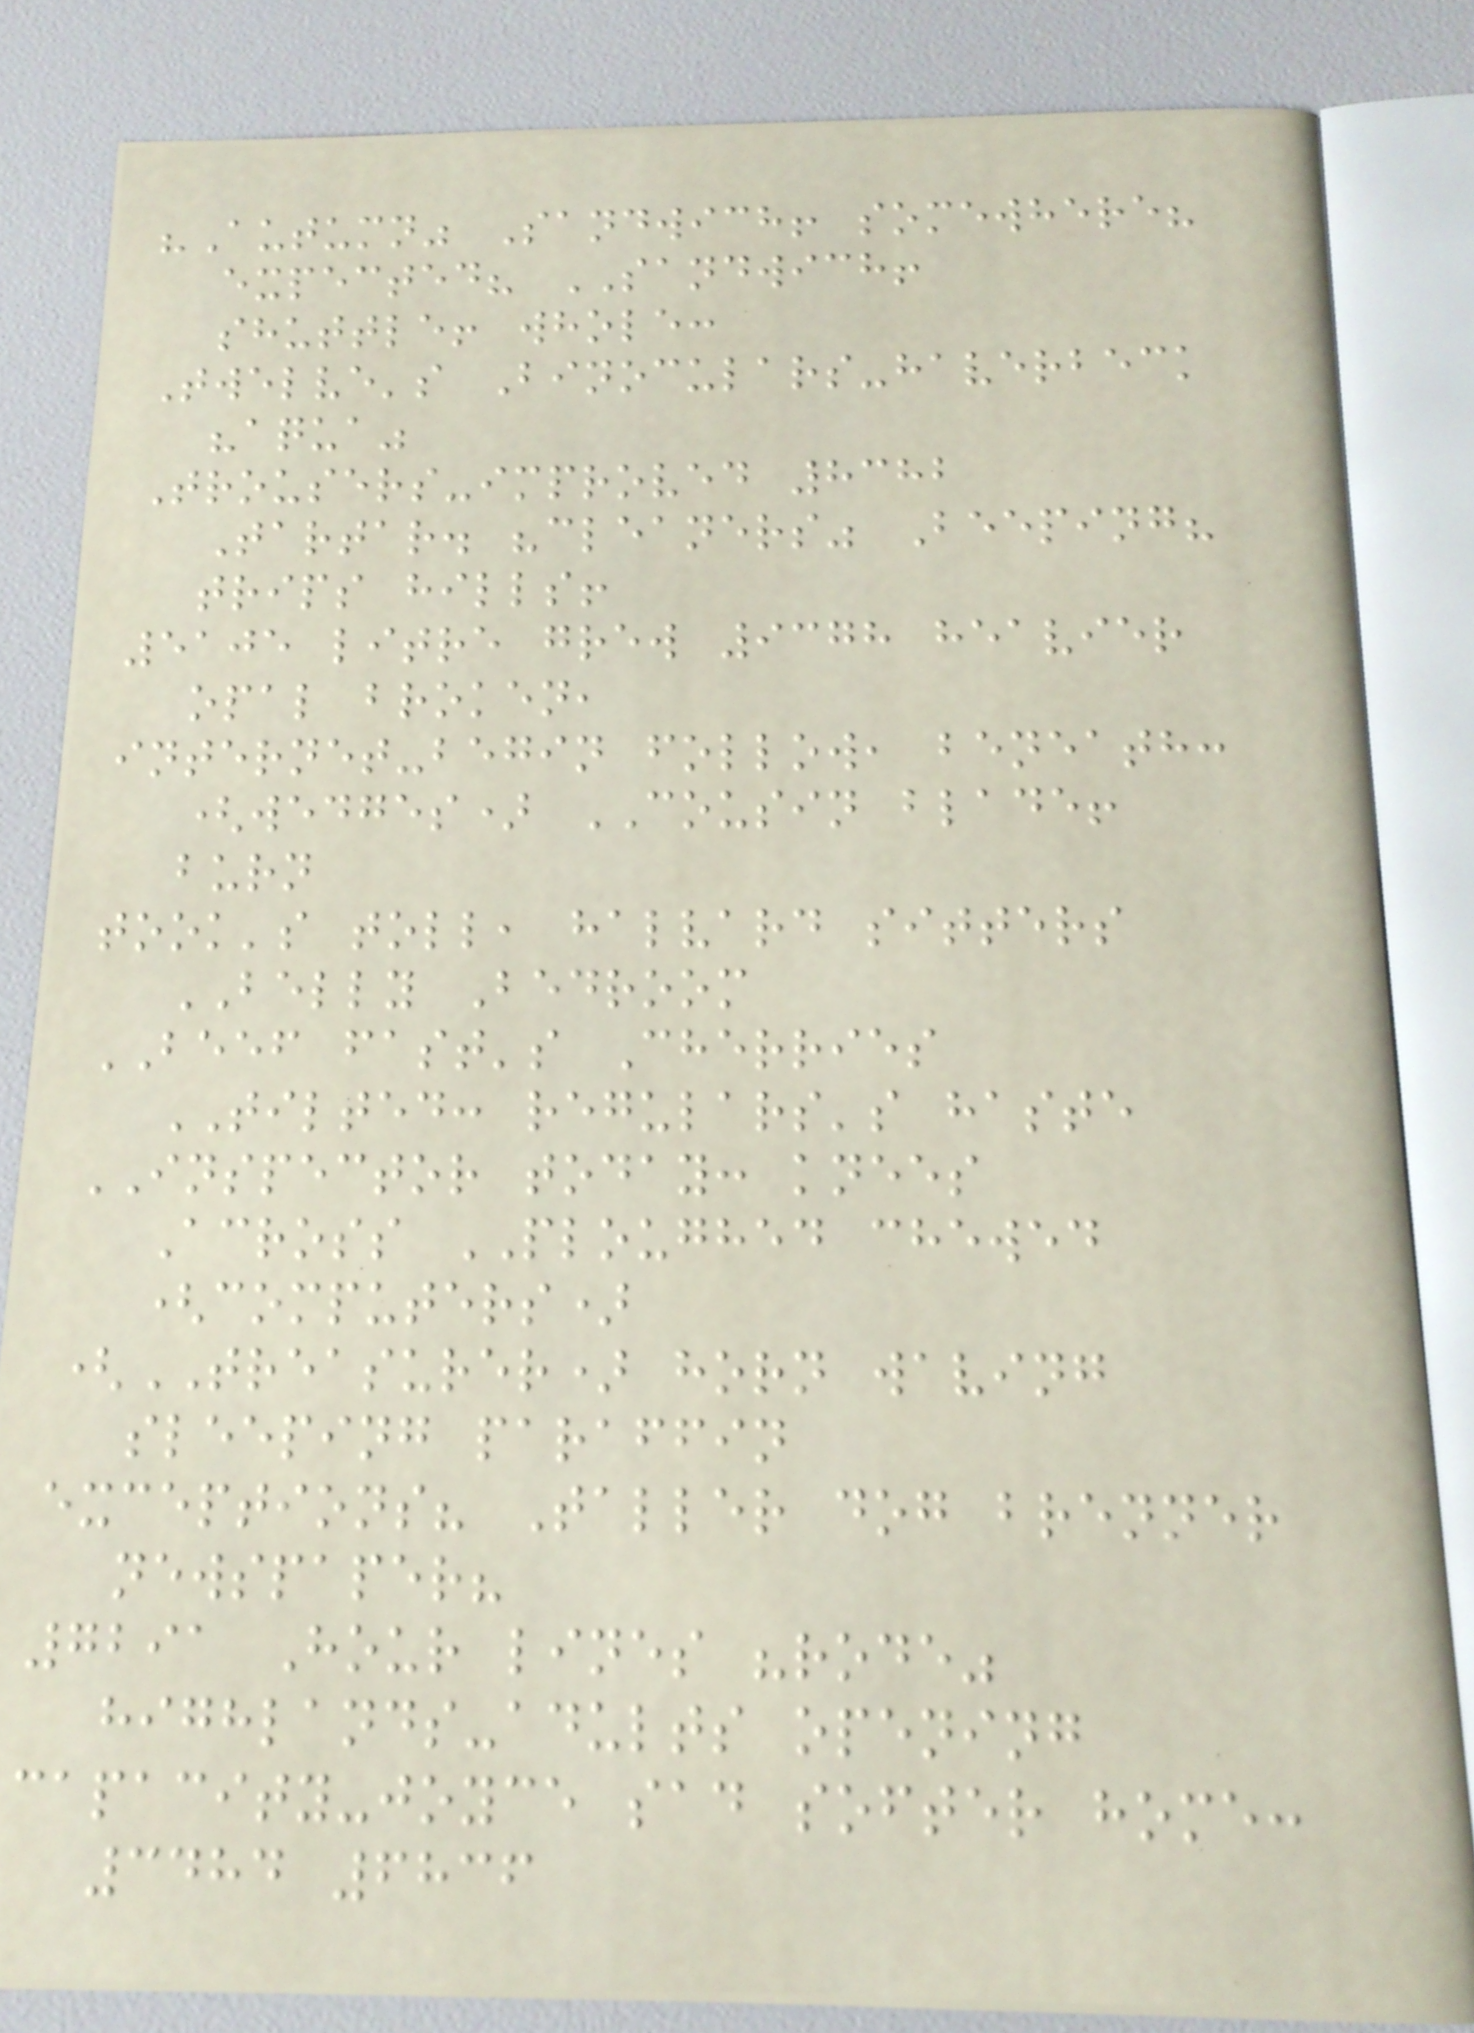"Autumn" Sandwich! somewhere?
expected? SANDWICH!
shuttle! whole:
Twelve's Binoculars-haverbeck
"aqua"
Trousers-improved 8382
Tartar. "cleaners" Beeping?
trips hills!
5105 litre grew 9378 heavier
opal broken,
internet-begin follow, beneath:
(wedges) COUSIN blade!
burn
took's toll, halvard sitters
BELLY Bedroom
BEEF fast's Cherries
TILTED: regulars's haste
INSPECTOR today: knees
Across PLOUGHED chewed
(computers)
(TREASURER) horn waving
sleeping paraffin
exceptions? Taller dog brenner
newspaper?
7291 Hour lines "rode"
highlands-adults opening
capacity-joyce sad softer home:
3484 6836
